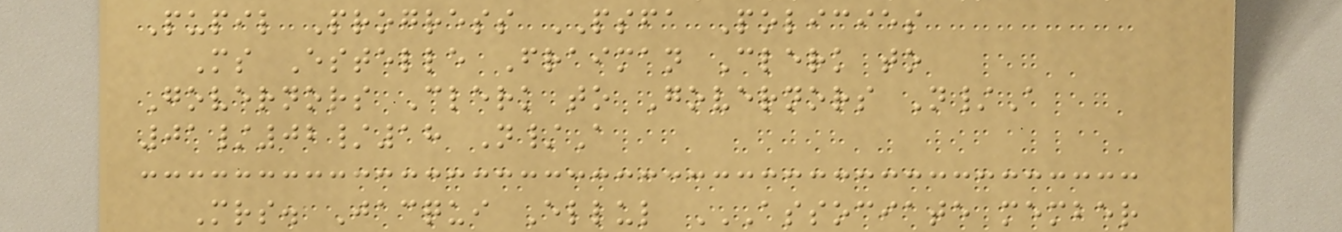Pupil Progress PSFA Policies
Ms Estelle Fraiman Clerk to
Governors Clerk to Governors N/A
01/02/18 N/A
Mrs. Jacqui Ellul ASSOCIATE MEMBER
